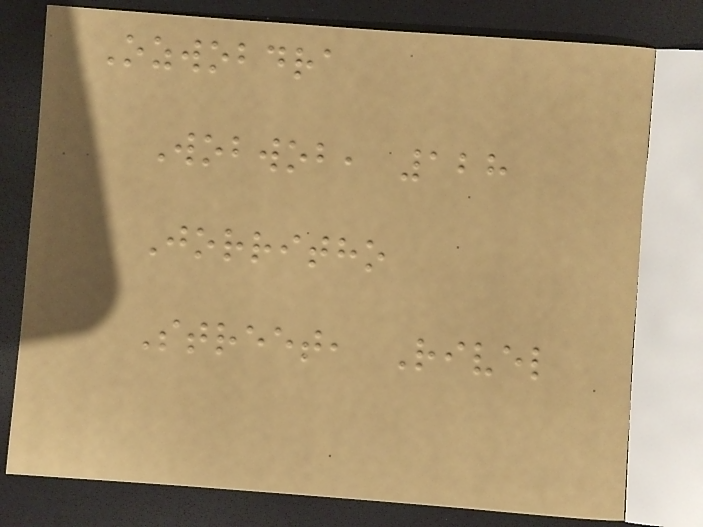Ozwobdra
Wobwob, 128
Jorritho
Street, Rivel
